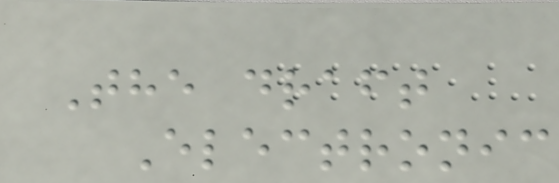The draft
Electronic
